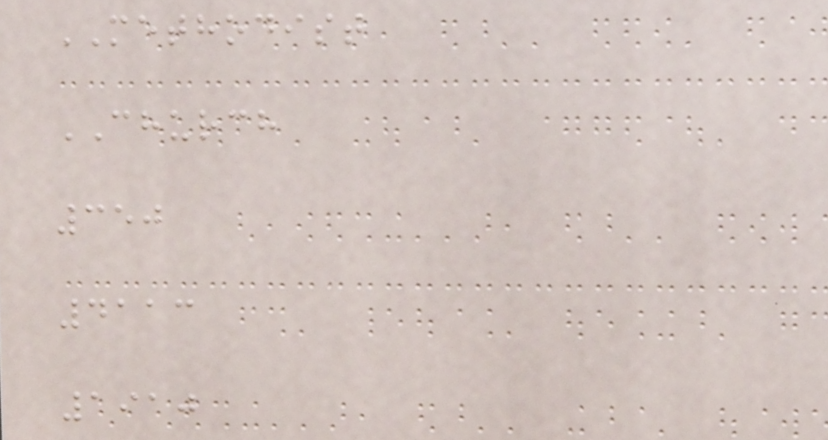METHODIST
CHURCH
350
4113
1910
